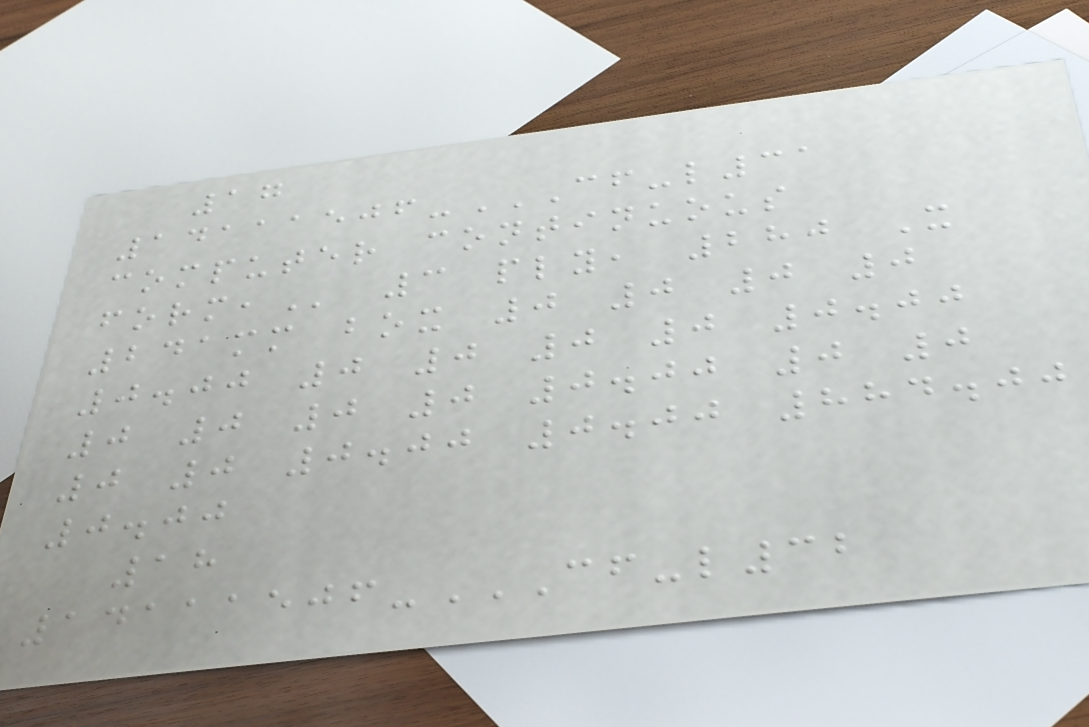17
14111506-CF-L31
COMPUTER CONTINUOUS
FORM, 3 ply, 280 X
241mm box 0 0 0 0
0.00 0 0 0 0 0.00
0 0 0 0 0.00 0 0
0 0 0.00 0.00 884.00
0.00
18
14111506-CF-L32
